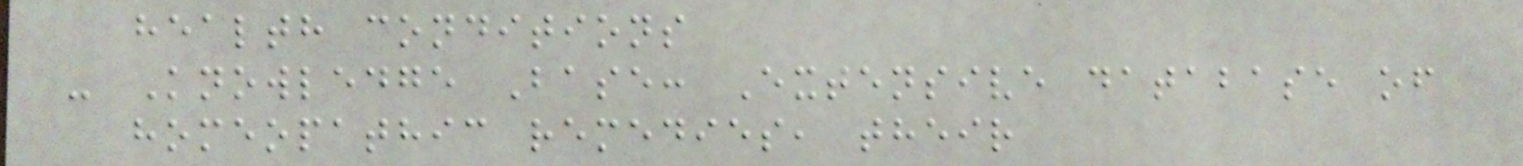health conditions
- Knowledge Base: Extensive database of
homeopathic remedies, their
